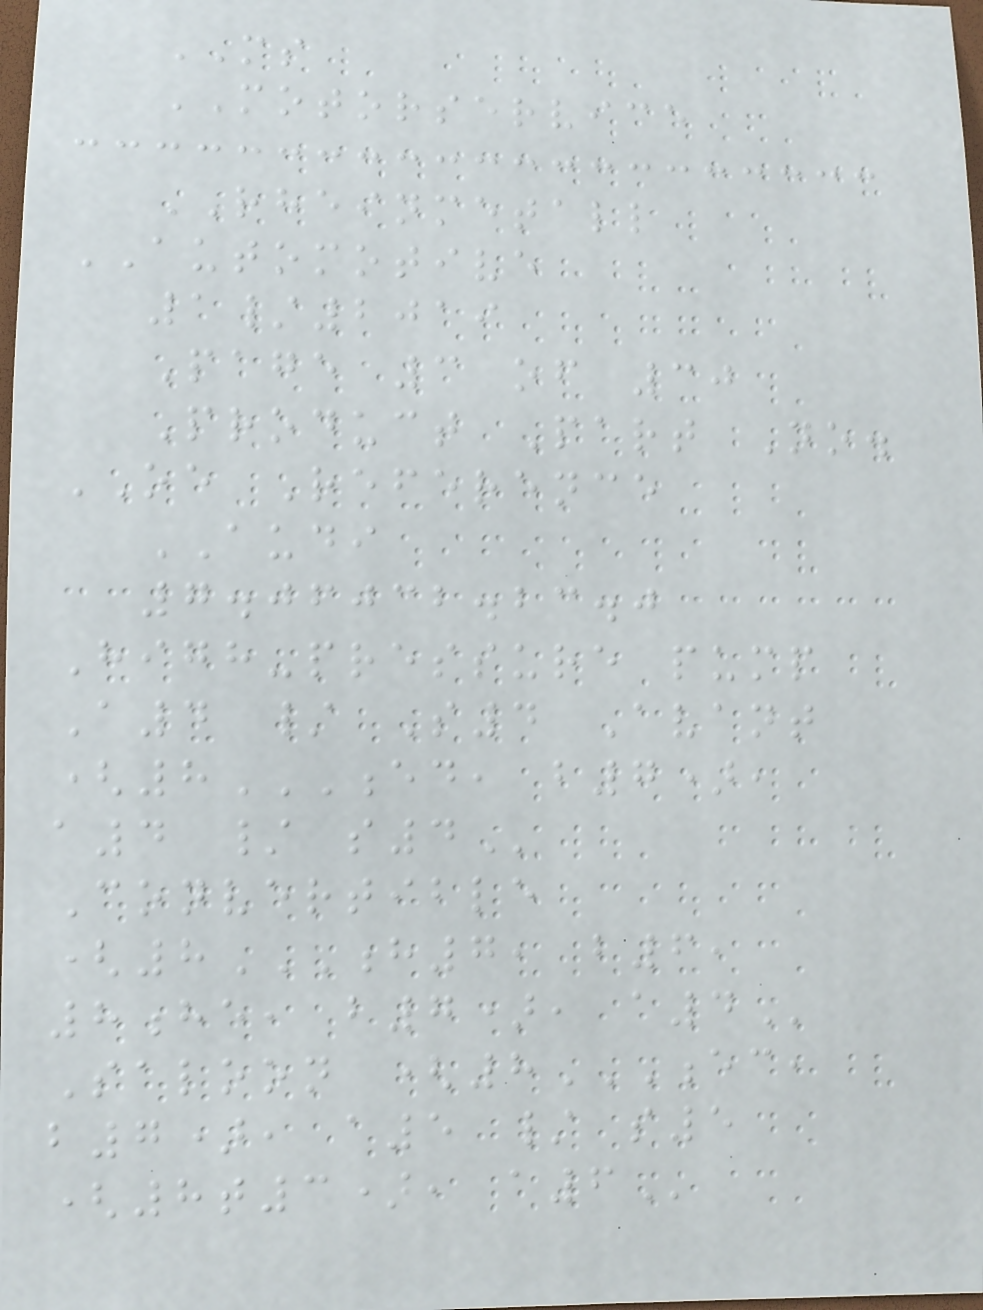MS
MOTORSERVICE
RHEINMETALL
AUTOMOTIVE
1/2019
Page 3 of 30
Product Part No.
OE Reference
AUDI
7.06032.23.0
High-pressure pump
A4 / S4 Avant
(8ED, B7),
A4 / S4
Convertible
(8H7, B6,
8HE, B7), A4
Saloon (8EC,
B7), A5 / S5
(8T3), A6
